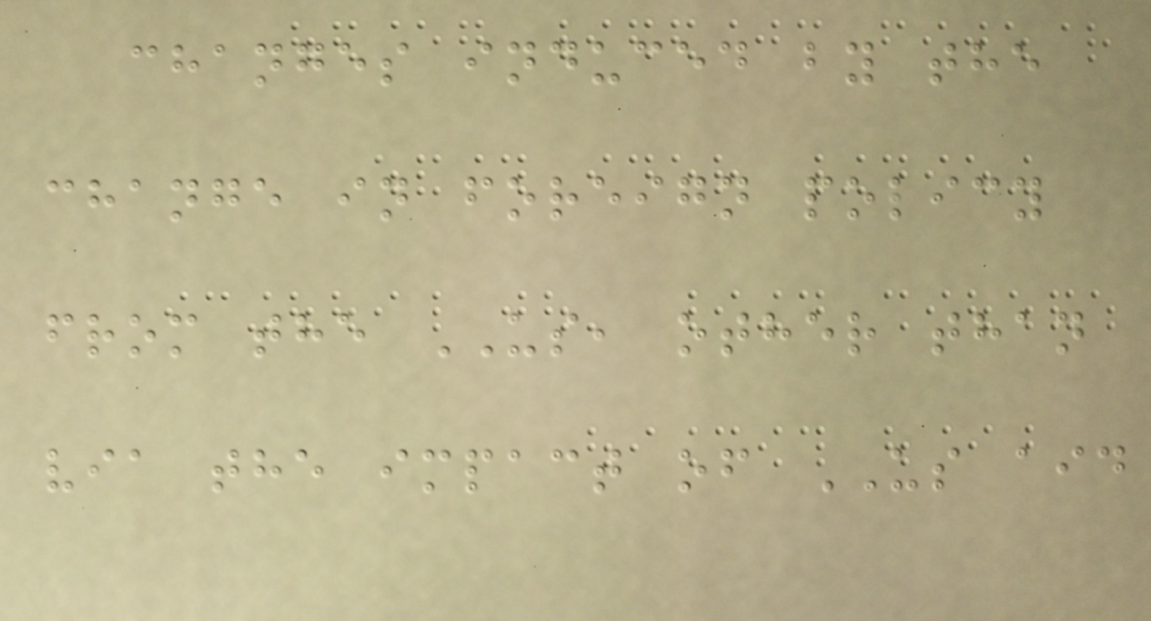changes induced by the
change in foreign policy
from the US, other than
via the impact of US aid
